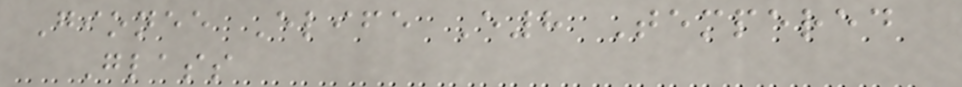Gionee Elife E8 Tempered
Glass
